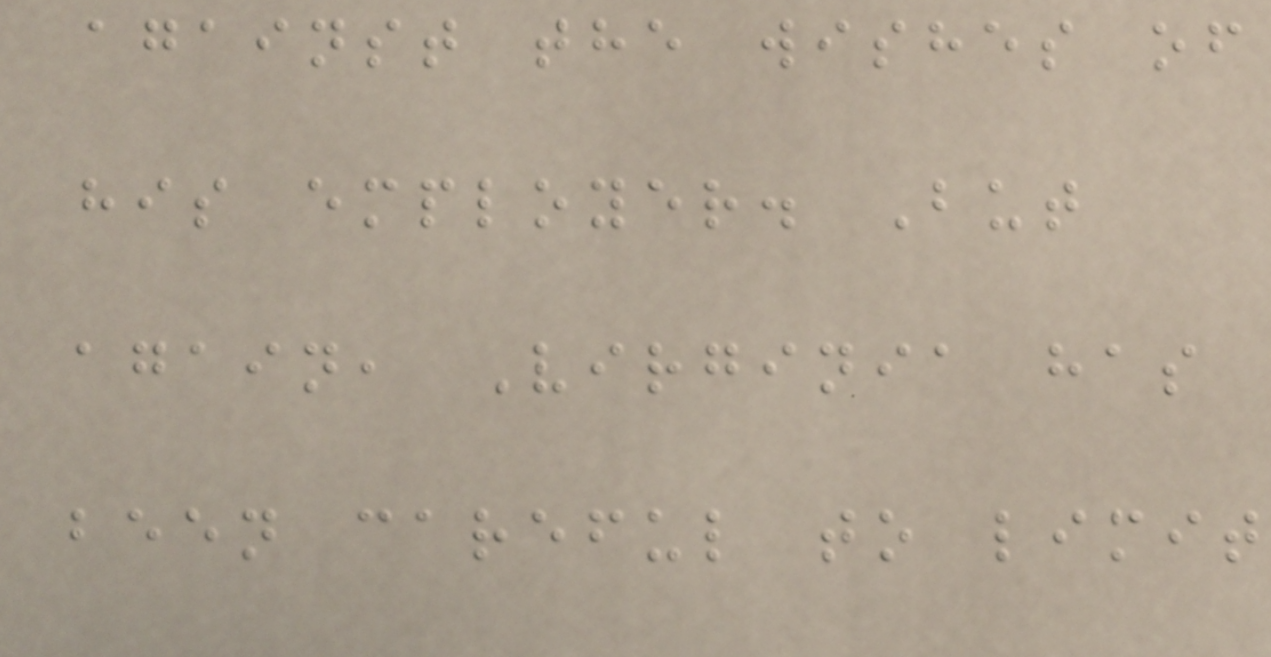against the wishes of
his employer. But
again, Virginia has
been careful to limit
